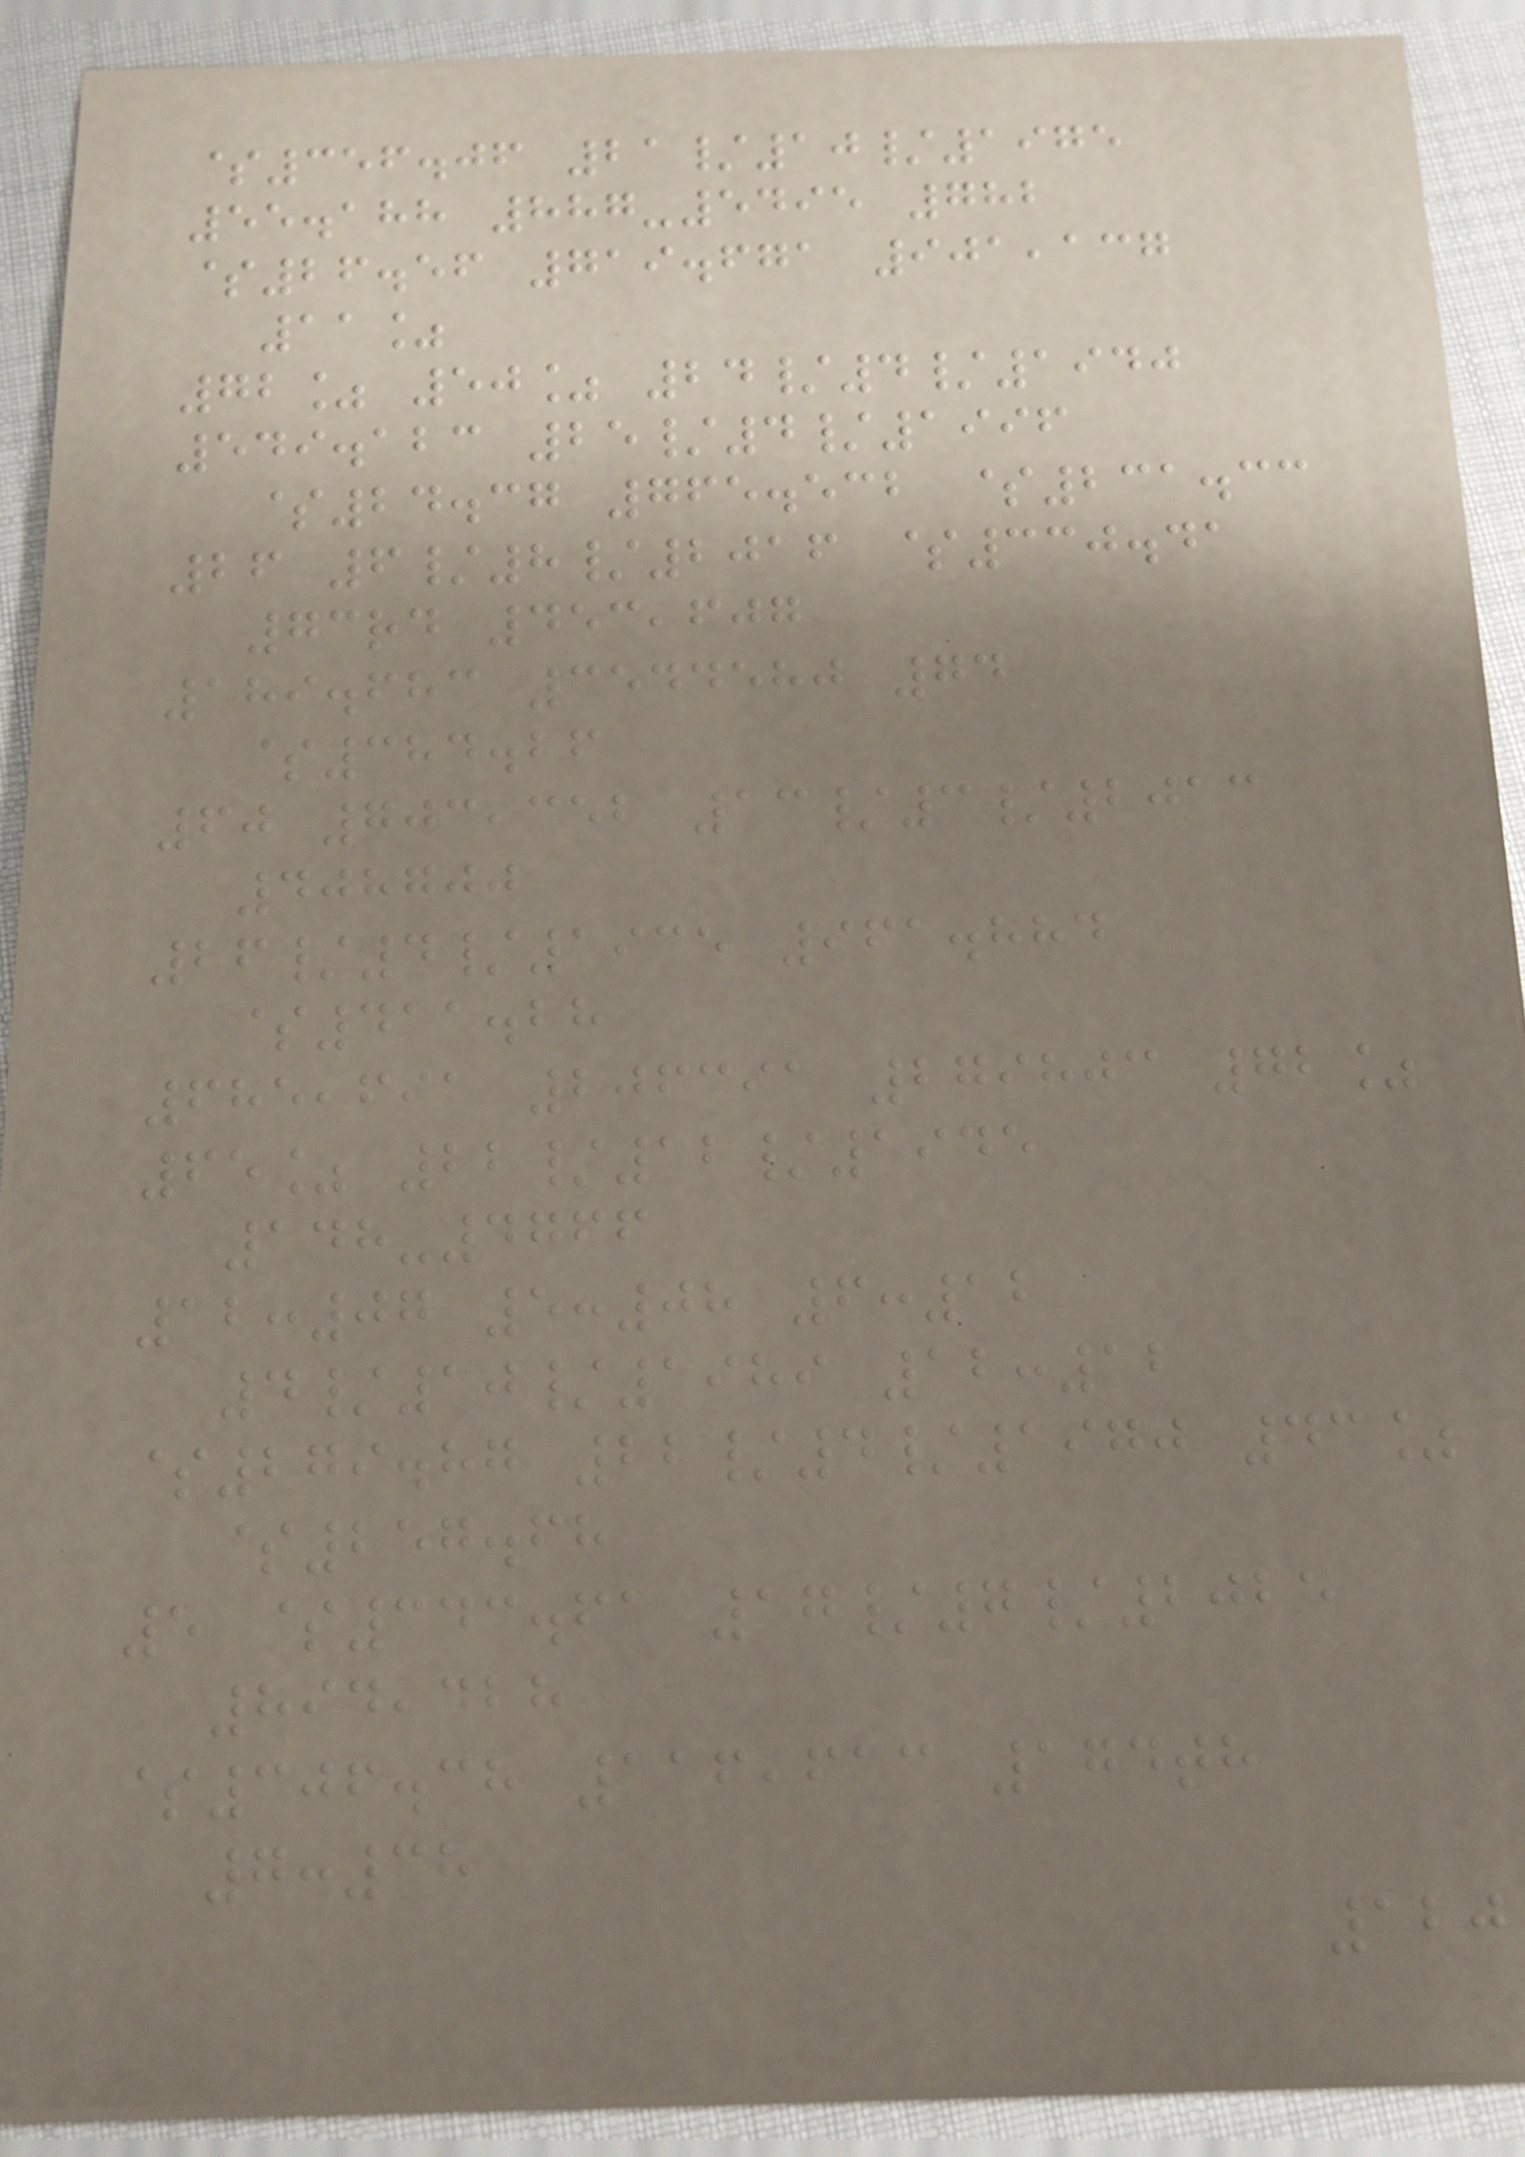$356.06 21/10/1975
55.188 887-5495 782
$26.56 719.671 901,137
11%
72% 50% 24/4/1940
549.123 25/4/1996
$24.37 765.532 $231.33
26 6/8/2016 $330.41
73rd 453,607
189.683 3544580 74
$384.26
60 703,352 13/3/2013
408700
26/4/1935 961.884
$411.28
685,691 206391 279803 72%
65% 22/12/1945
148-4766
12:07 5:08 6:12
4/10/1989 12:12
$279.87 22/4/1970 43%
$257.68
5 $343.61 17/7/2025
894,428
$306.38 116,613 174th
7:38
120
